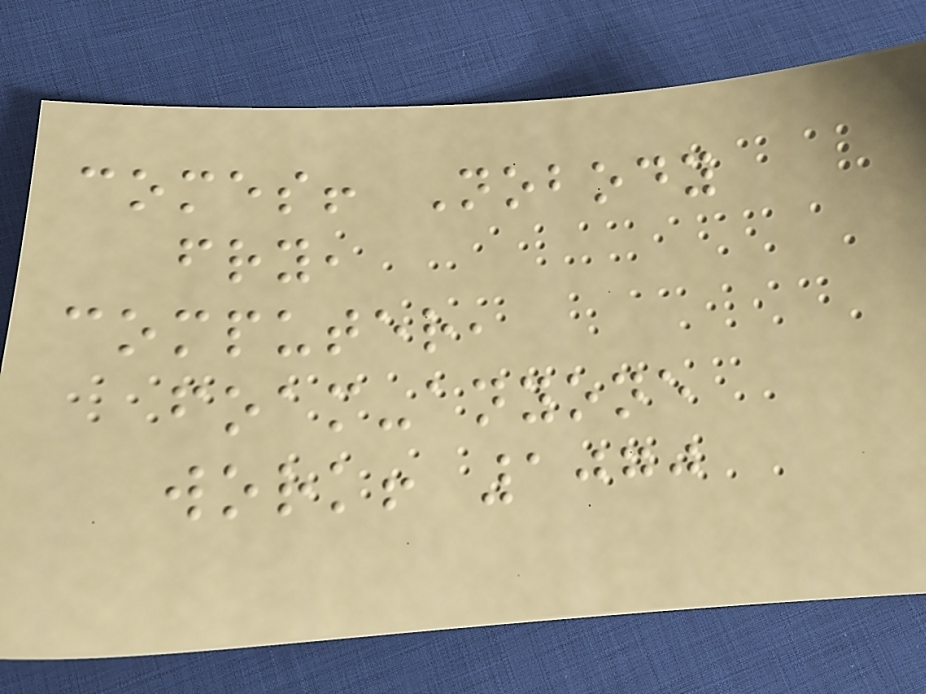comes! Nobody
fry,
computer,
foam-anyone
work! 1070
